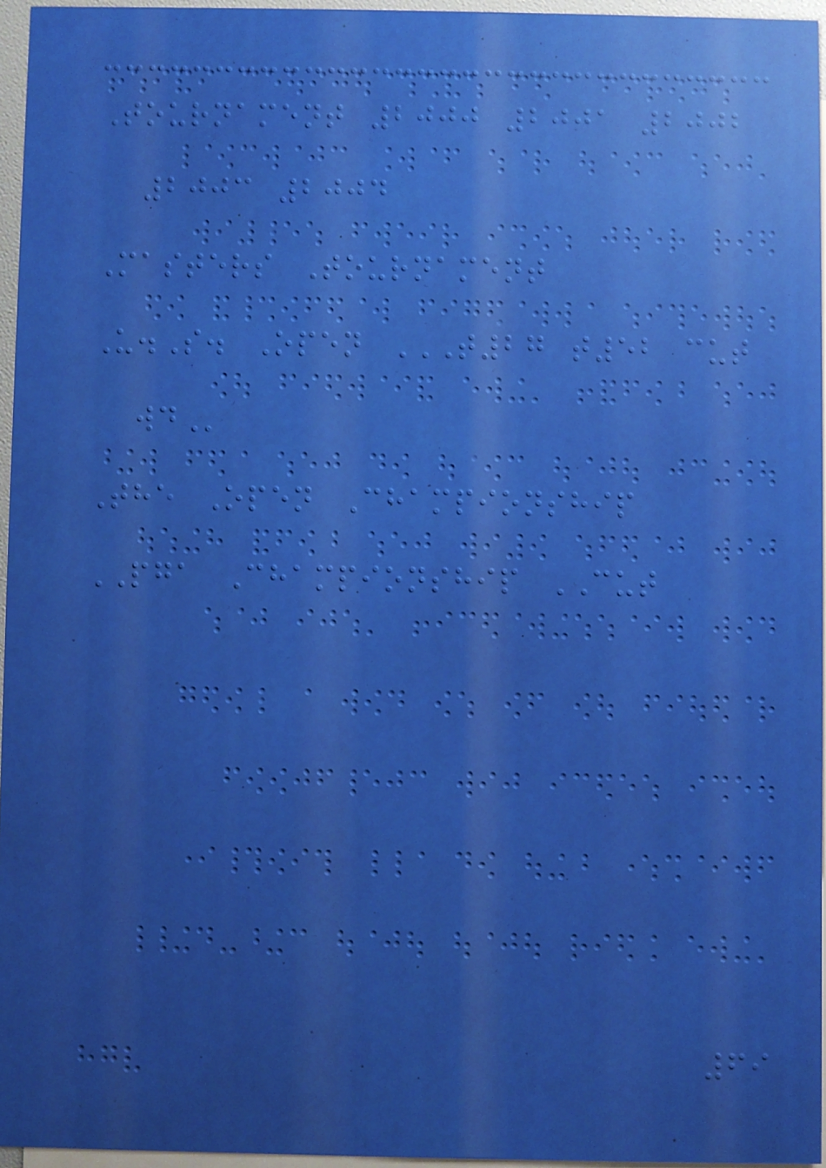Tournament 2000 2001 2002
2003 2004
Masters Tournament
U.S. Open T27 T52 CUT
WD
The Open Championship
PGA Championship CUT
69
